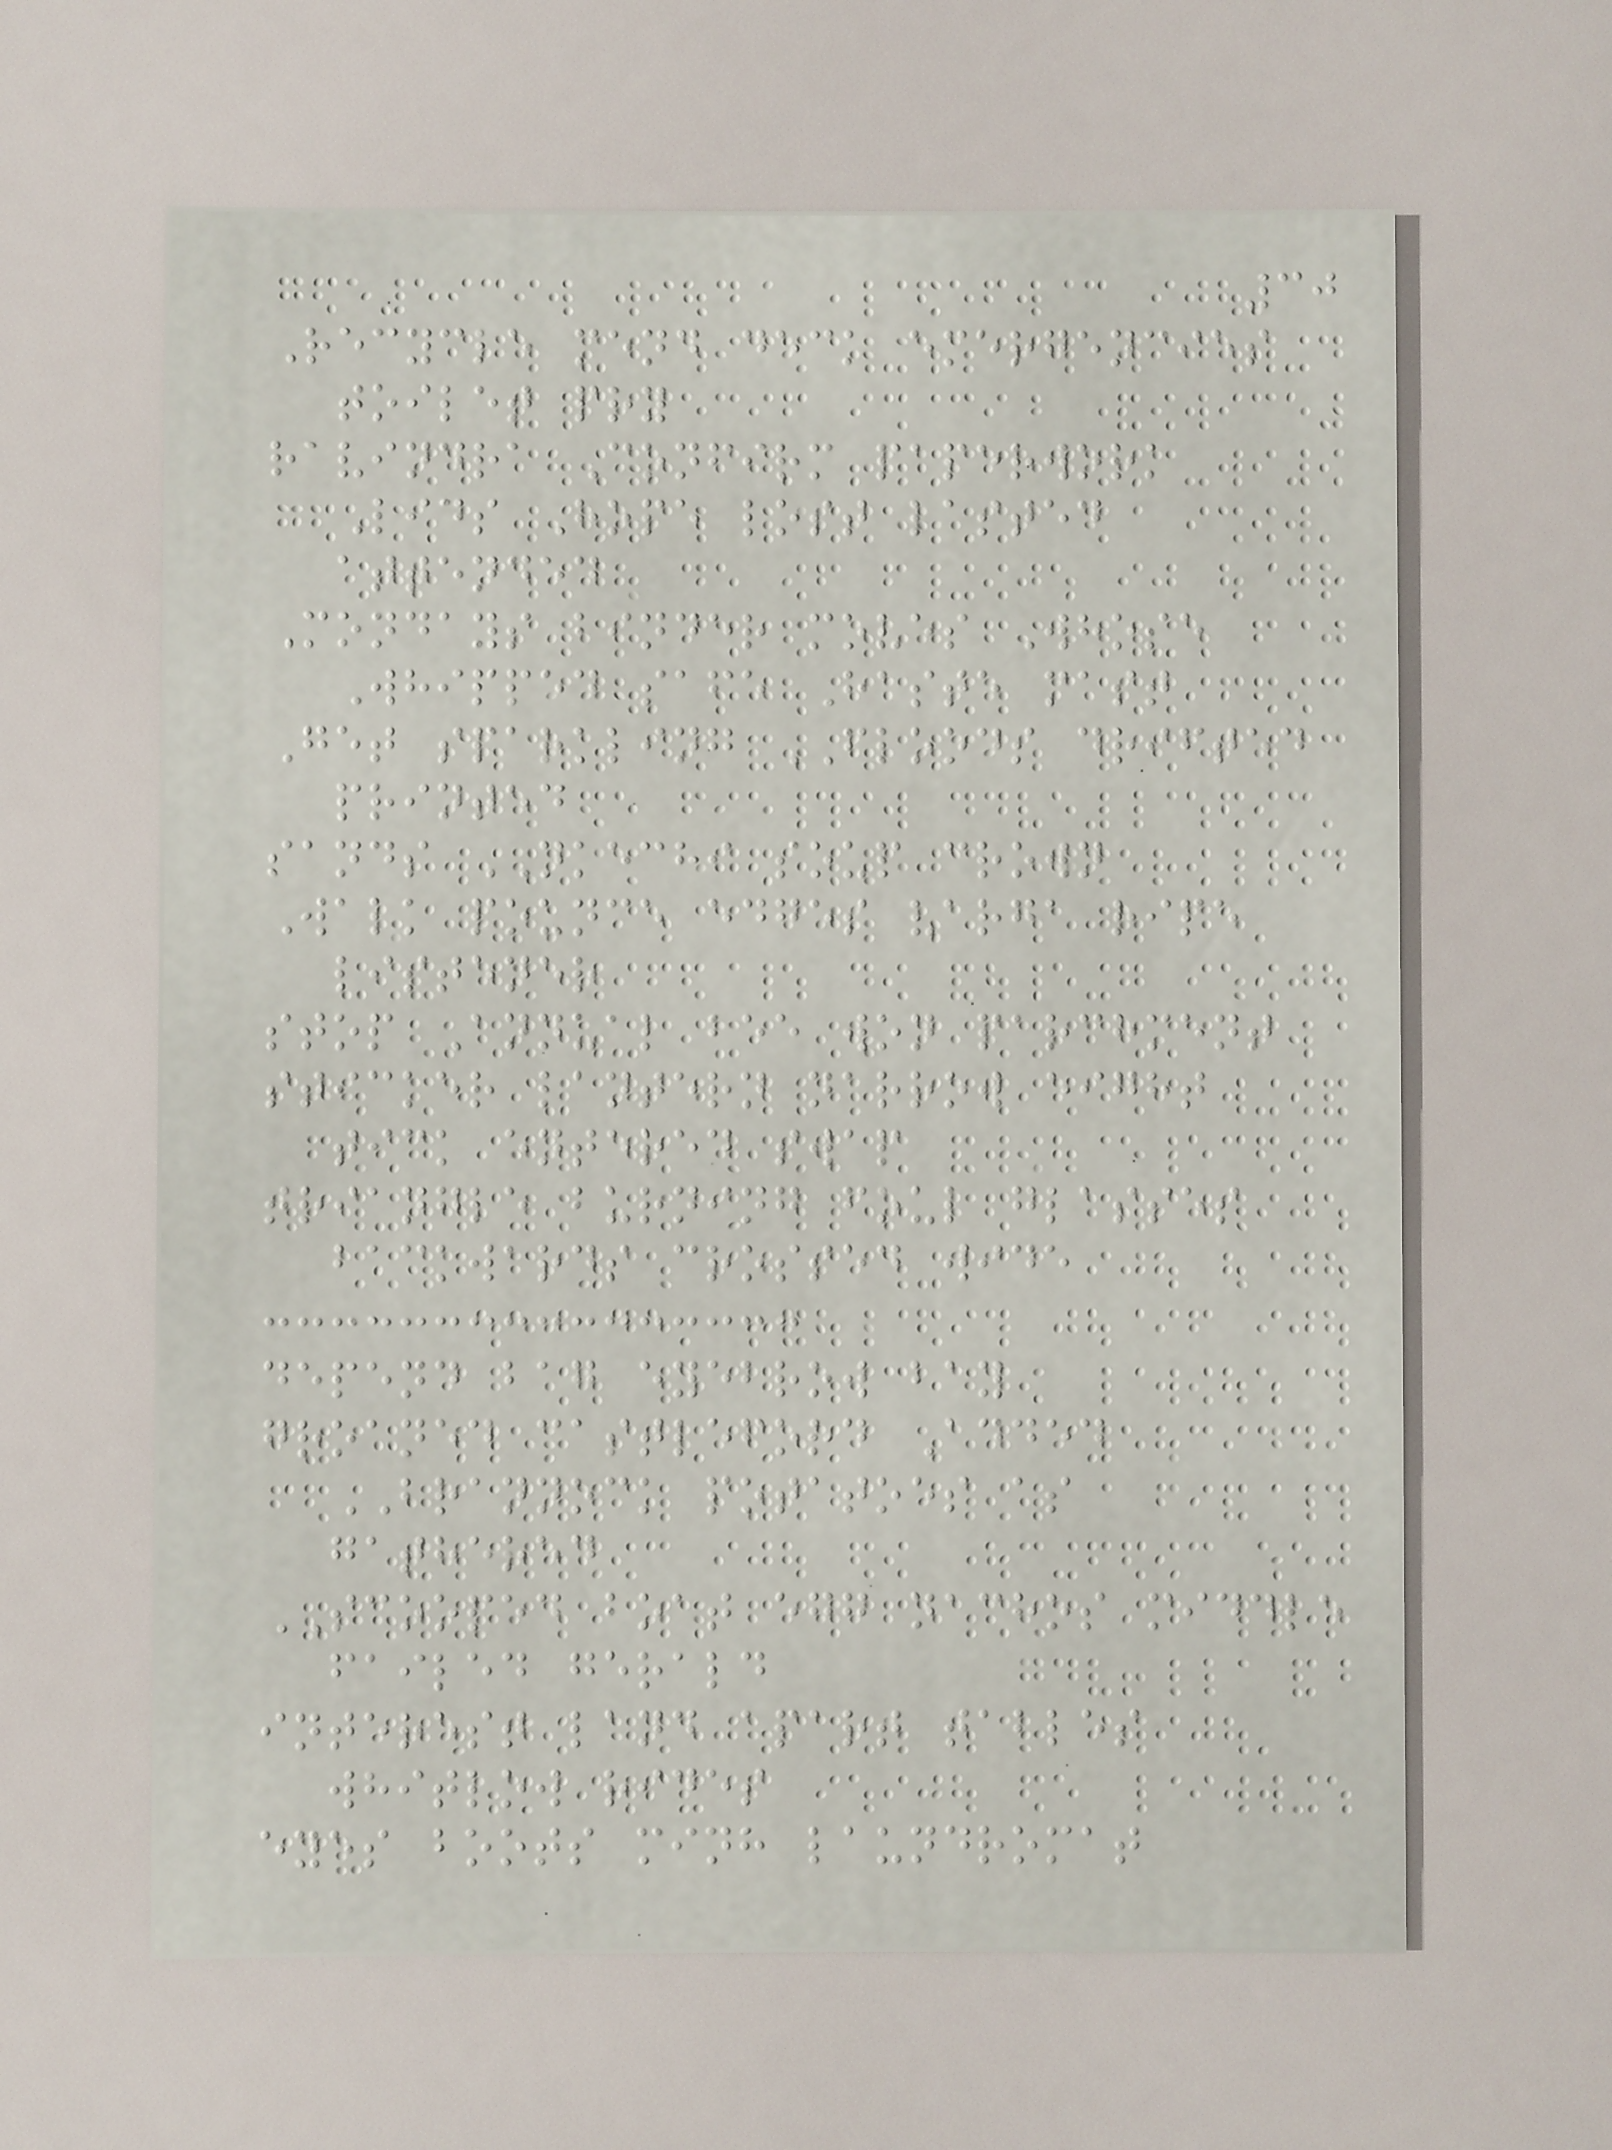30
Recycle mend deck emergencies
toilet pry
ravindra Confirm paperwork
Lids Hope lost lasted
attended
Mondays binder moves Whose
Whipped safe Haste mast
Get sparkling FLOODS drifted
printed
sands NKECHI soup crown
Walk pounce edges varga ripe
listener
stop Annual bee won parchment
sticker lantern narrow eight
tick entered swap
triangle burning foul glasses
backwards crossed wide
depend bag eyebrow bay
groaned castleford Added
BRANNOCK potatoes as
gathered
SCOOPED boat egg nachos middle
failed gerald
interest land apart tables
whitlow rides
eyes boots minh laundromat
